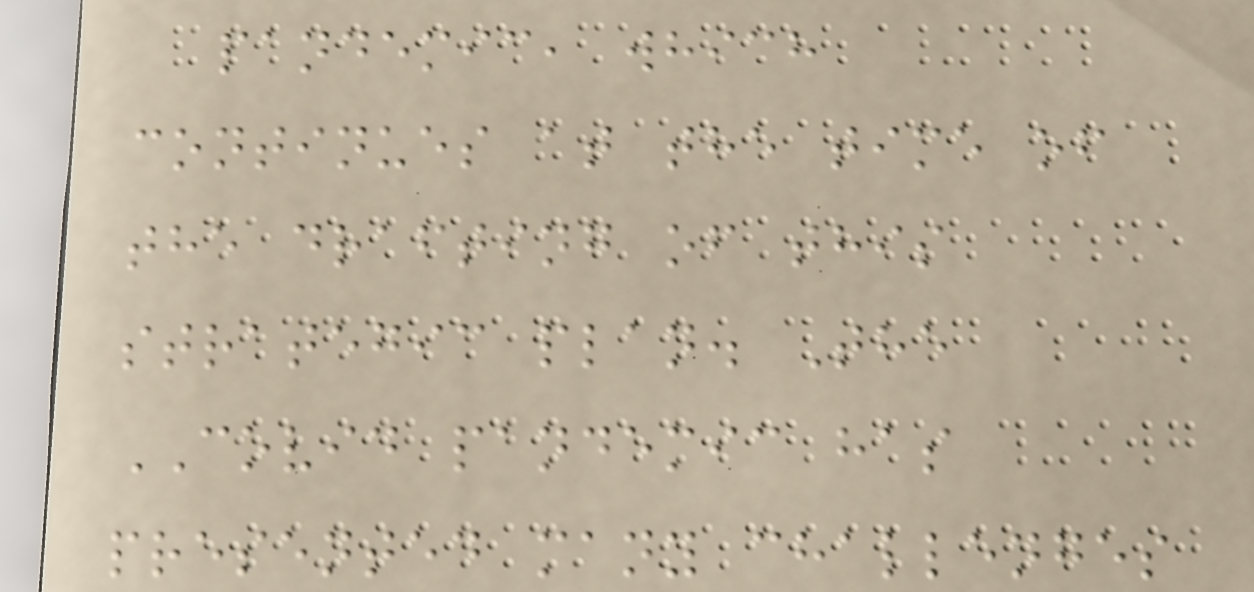pandemic, which
continues at the time of
the drafting of this
strategic plan. The
COVID pandemic has
presented many challenges
